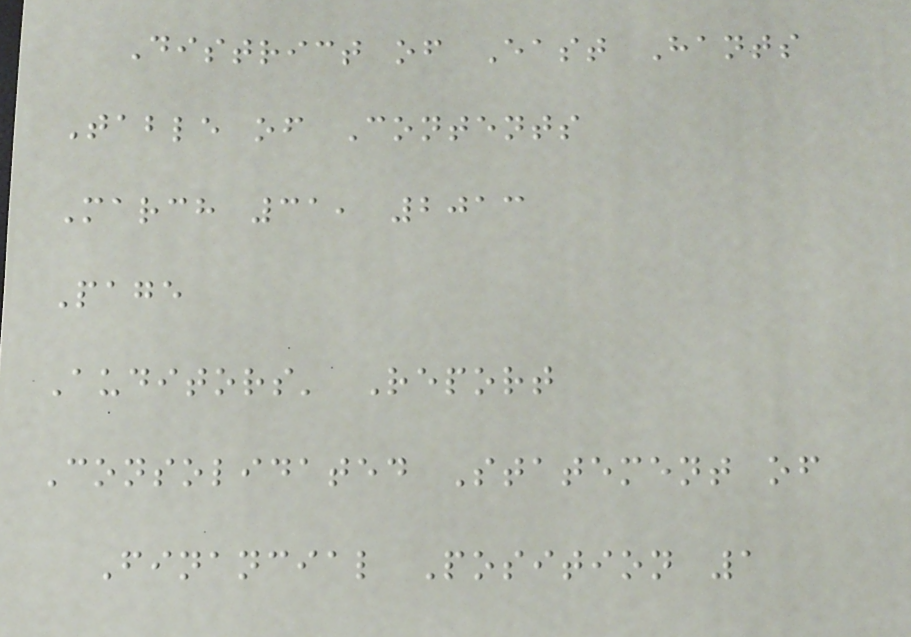District of East Hants
Table of Contents
March 31, 2013
Page
Auditors' Report
Consolidated Statement of
Financial Position 1
